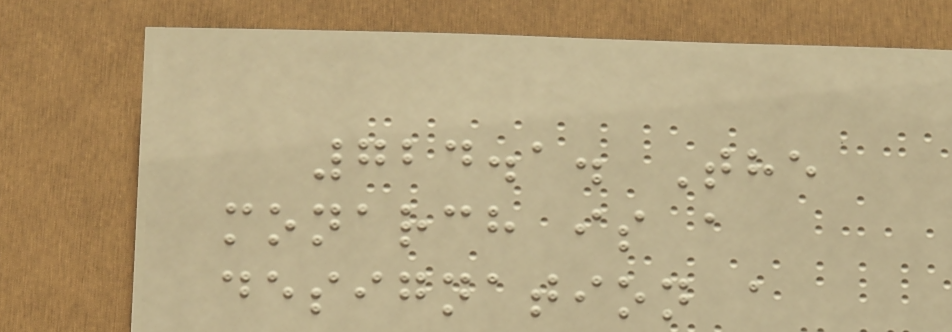724.1. The
monarch is a
designation a
